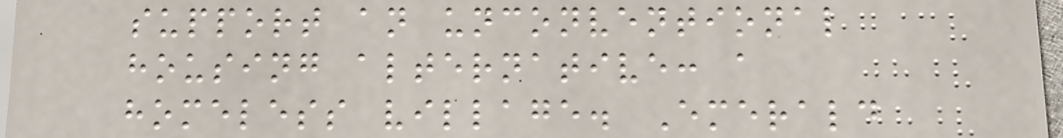support an unconventional
housing alternative: a
homeless village. Emerald
